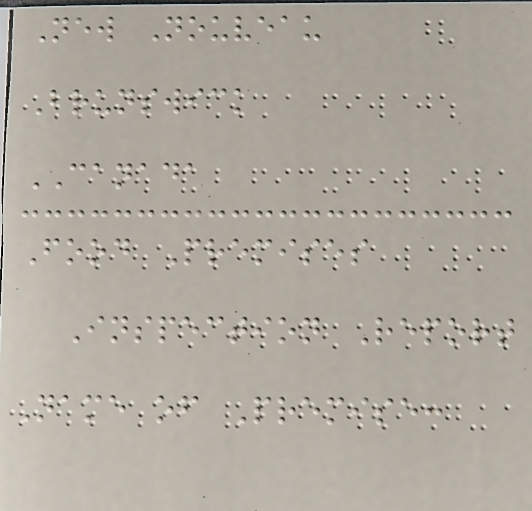New Nouveau
Brunswick
CANADA
Food Premises
Inspection Report
Name of Premise:
